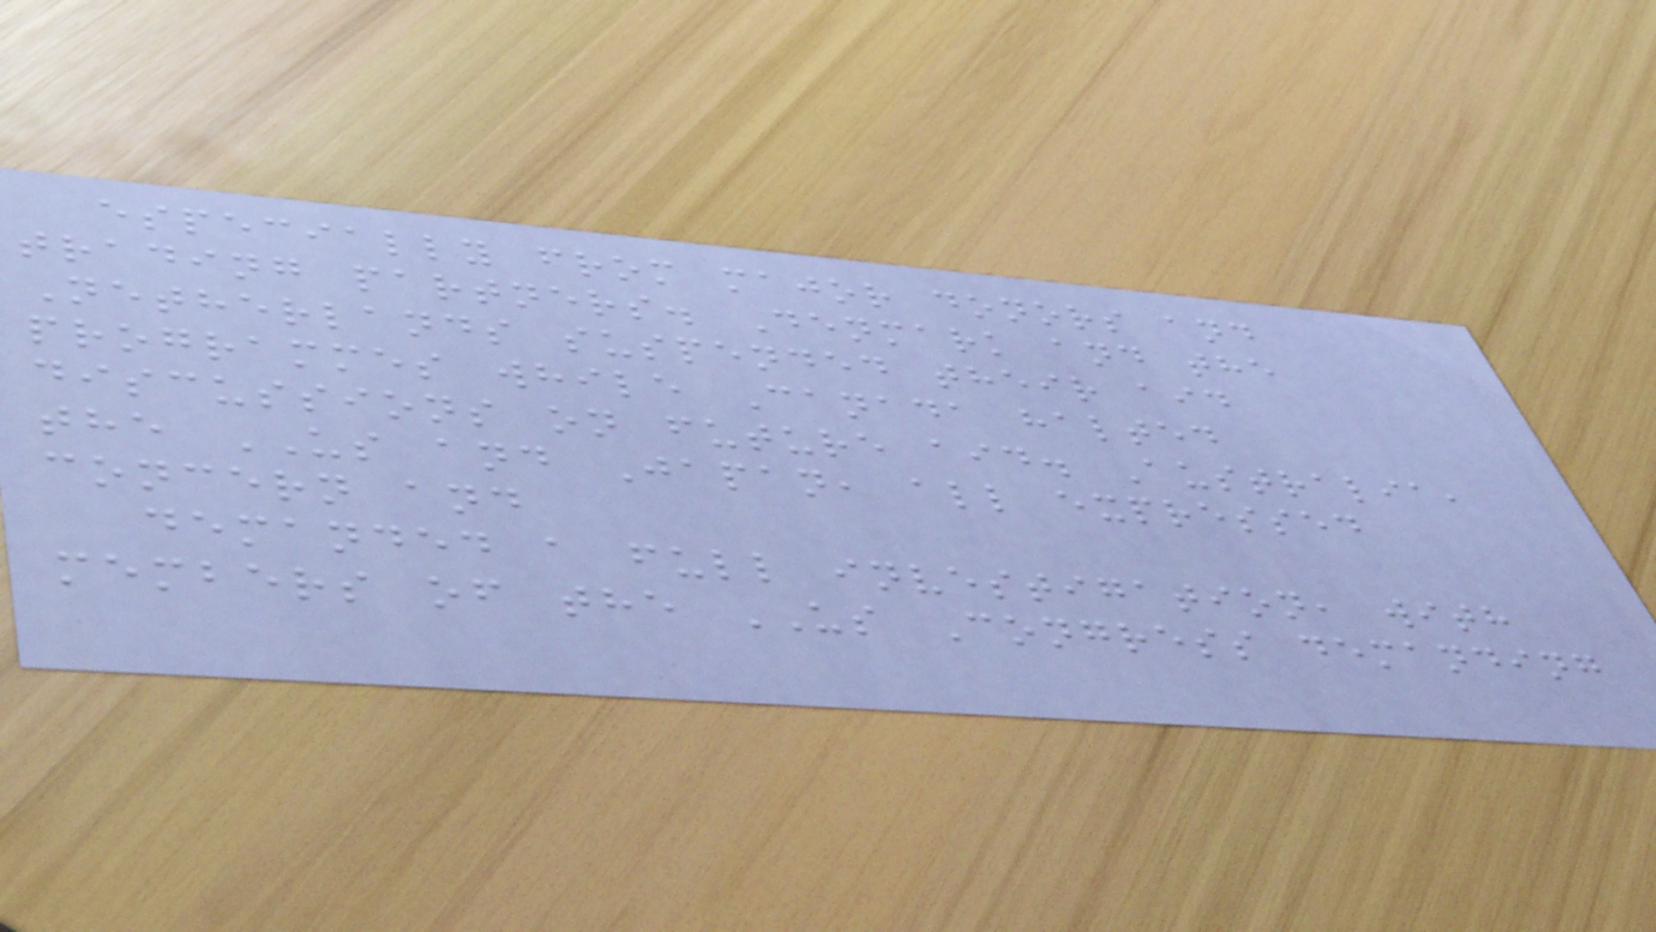especially from major donors and
trading partners. Denmark and the
Netherlands suspended their aid
programmes while Canada halted
discussions on future aid. Australia,
the US and Japan, all expressed
concern and
demanded a full investigation, with
members of the US Congress demanding
